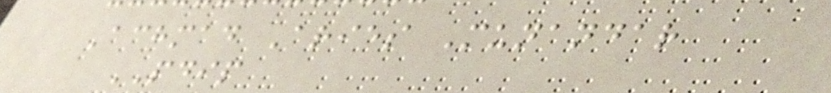Achmad Aries Munandar
PDIP
